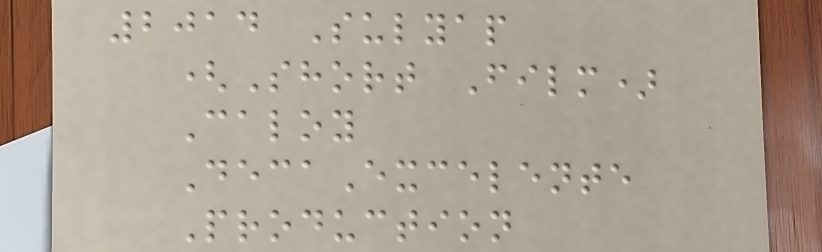2014 Sulyap
(Short Film)
Caloy
DecaExcelente
Production
